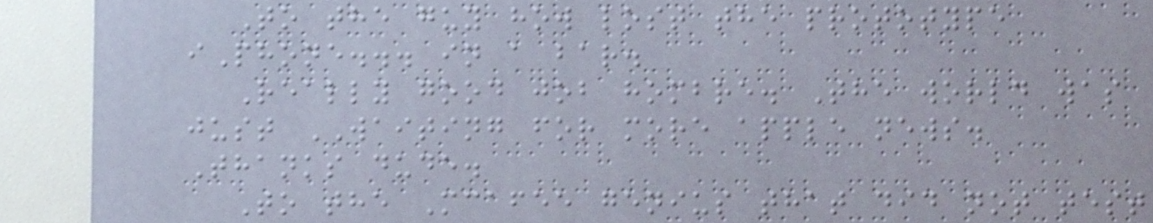To the guy how lost the prototype
iPhone... in a bar.
Really good job hombre. The world was
just WAITING for more apple news.
Thanks dude.
To the Mcafee genius that did not test
